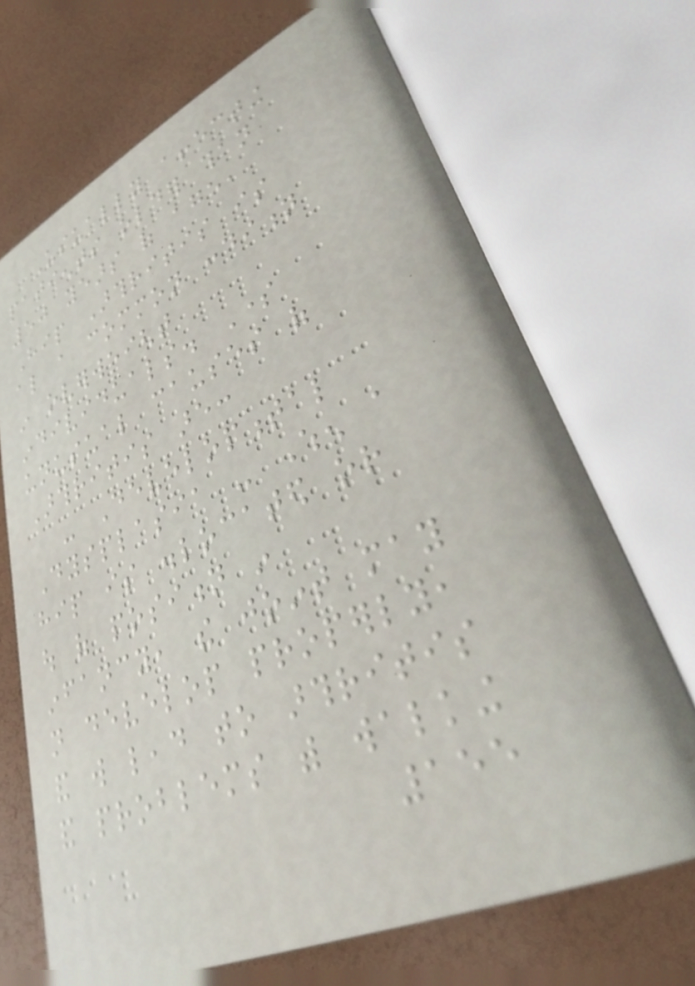Usually affecting
patients older than
50 years of age,
Hip Arthritis is
also a common condition
in overweight
individuals. Some
unusual causes of
Arthritis are:
- Developmental
Dysplasia - When a
hip is dislocated or
out of position in
infancy, the joint may
not develop properly,
and will lead to arthritis
and problems with walking
155
